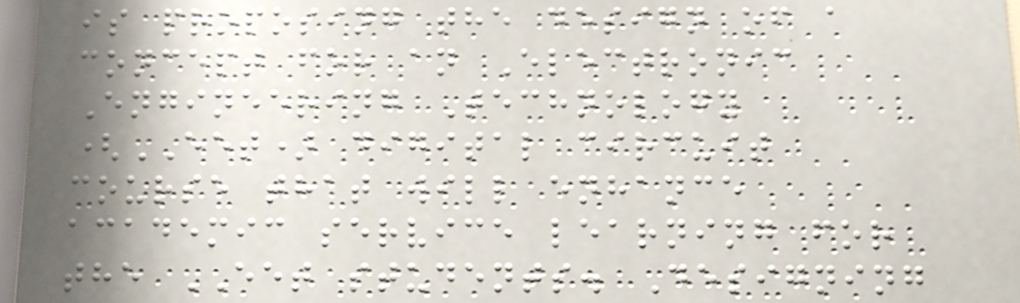is proposing the design of a
concept for an Electronic
Engineering Technology
(EET) digital circuit
course that will enhance
academic service learning for
the EET students. Designing
